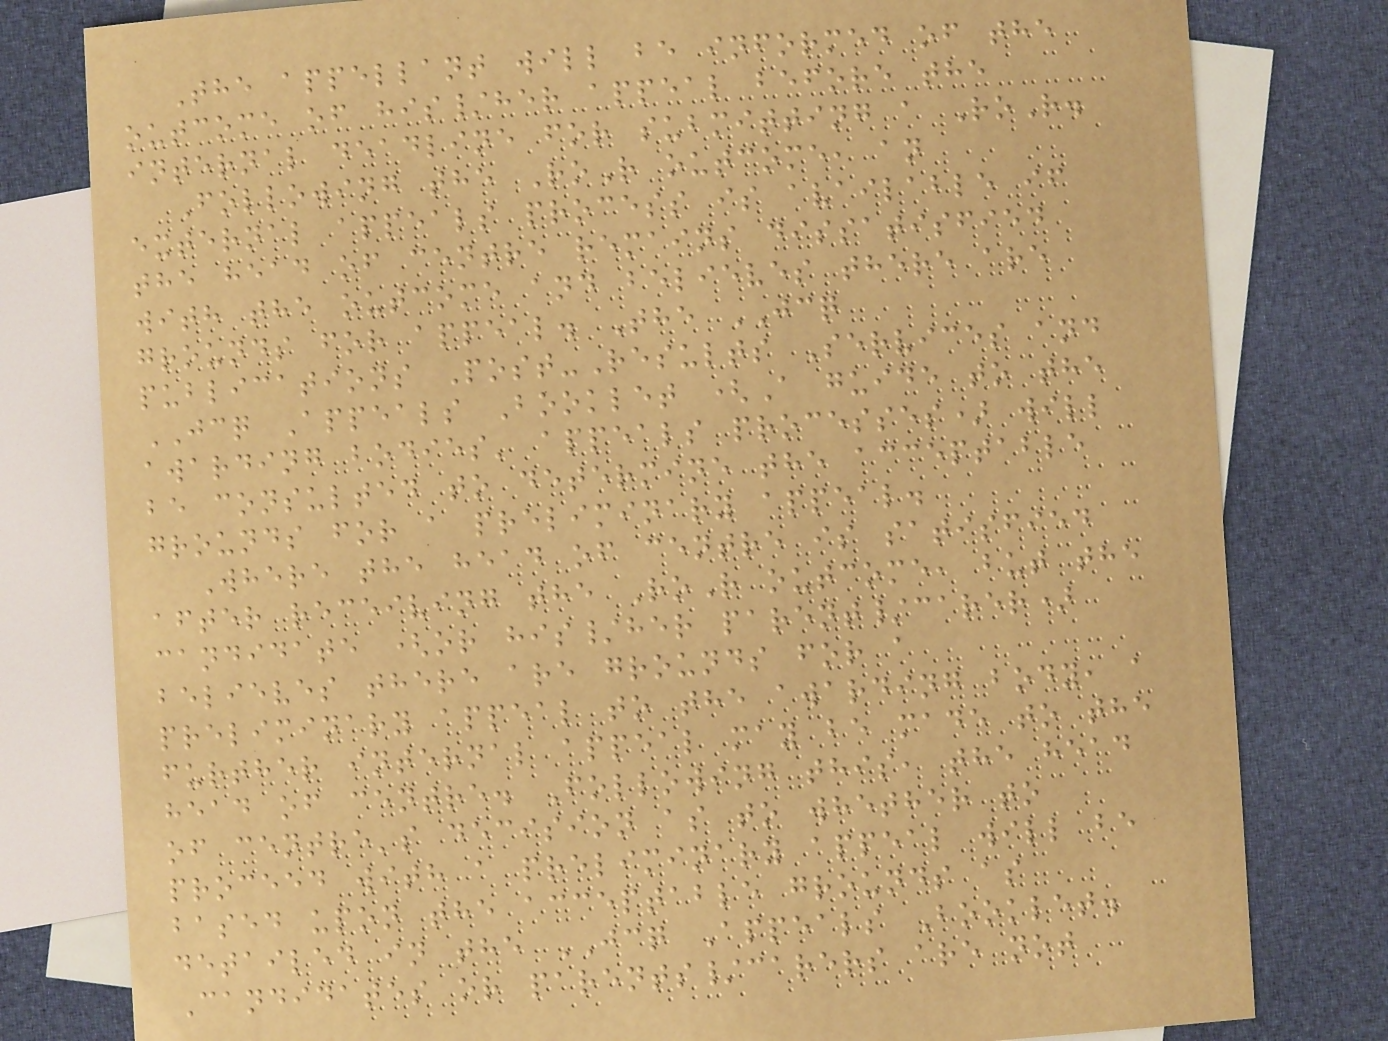The appellant will be informed of the
outcome of his/her appeal before the
internal deadline for submitting a RoR.
Following the RoR outcome, an
external appeals process is available if
the head of centre remains dissatisfied
with the outcome and believes there are
grounds for appeal. The JCQ
publications Post-Results Services and
JCQ Appeals Booklet (A guide to the
awarding bodies' appeals processes) will
be consulted to determine the acceptable
grounds for a preliminary appeal.
Where the head of centre is satisfied
after receiving the RoR outcome, but the
candidate (or his/her parent/carer)
believes there are grounds for a
preliminary appeal to the awarding body, a
further internal appeal may be made to the
head of centre. Following this, the head
of centre's decision as to whether to
proceed with a preliminary appeal will be
based upon the acceptable grounds as
detailed in the JCQ Appeals Booklet.
Candidates or parents/carers are not
